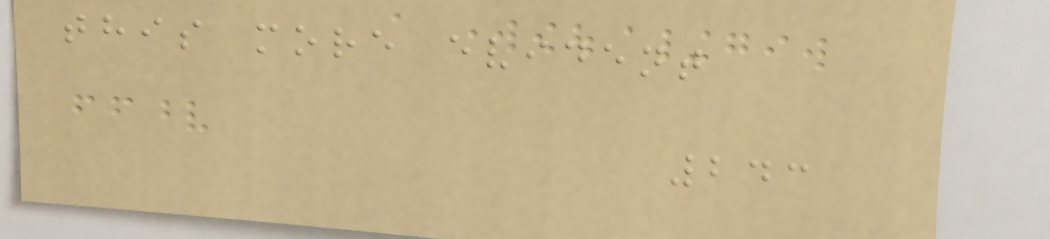this more evident
243
